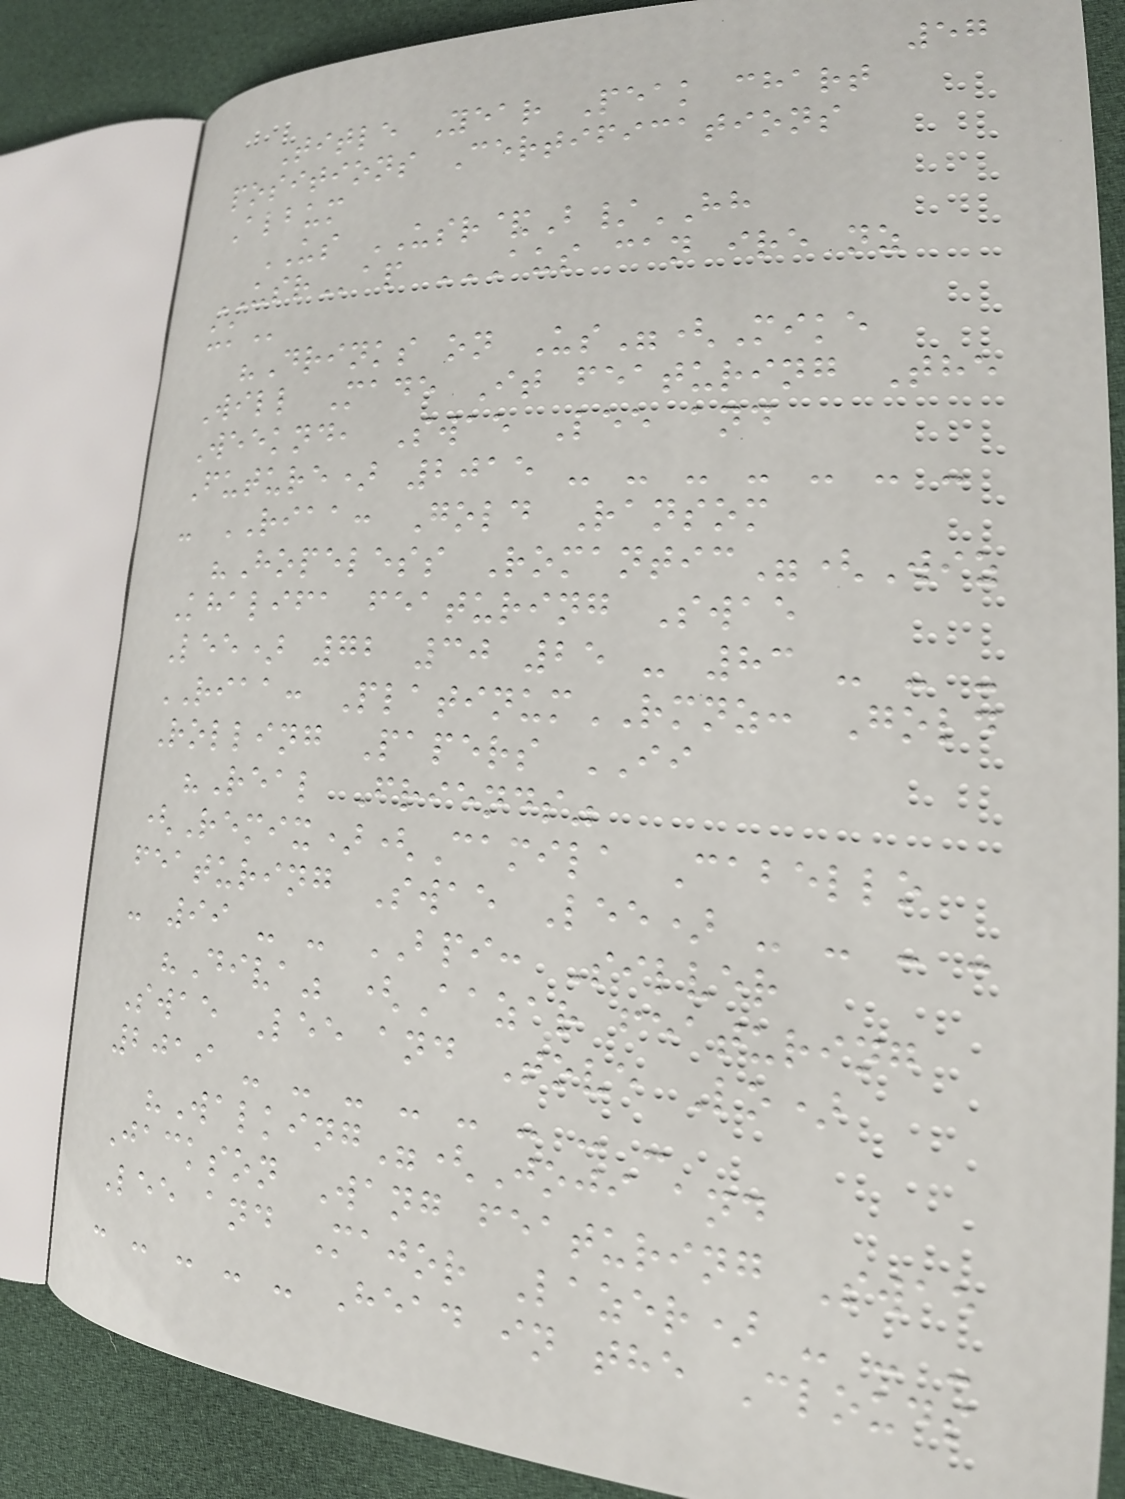57
Title Year Peak chart
positions Certifications
Album
US USR&B/HH
USRap AUS CAN IRE NZ
UK
"Drinks on Us"(Mike
Will Made It featuring The
Weeknd, Swae Lee and
Future) 2015 - - - - - - -
- RIAA: Gold Ransom
"Hopeless Romantic"(Wiz
Khalifa featuring Swae
Lee) 72 30 25 - 83 - - -
RIAA: PlatinumRMNZ: Gold
Rolling Papers II
"Real Friends"
(Remix)(Camila Cabello
featuring Swae Lee) - - - -
- 99 - - BPI: Silver
"Diva" (Aazar featuring
Swae Lee and Tove Lo)
2019 - - - - - - - -
"Walking"(Joji and
Jackson Wang featuring Swae
Lee and Major Lazer) - - -
- - - - - Head in the Clouds
